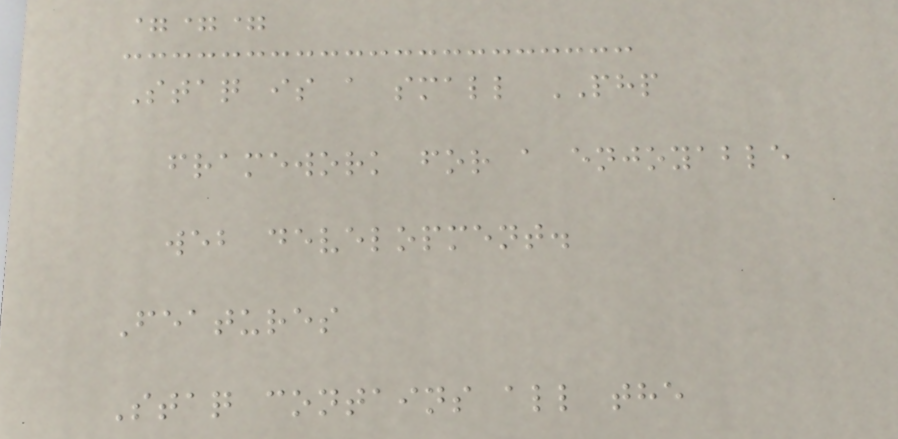===
Staq is a small PHP
framework for a enjoyable
web development.
Features
Staq contains all the
